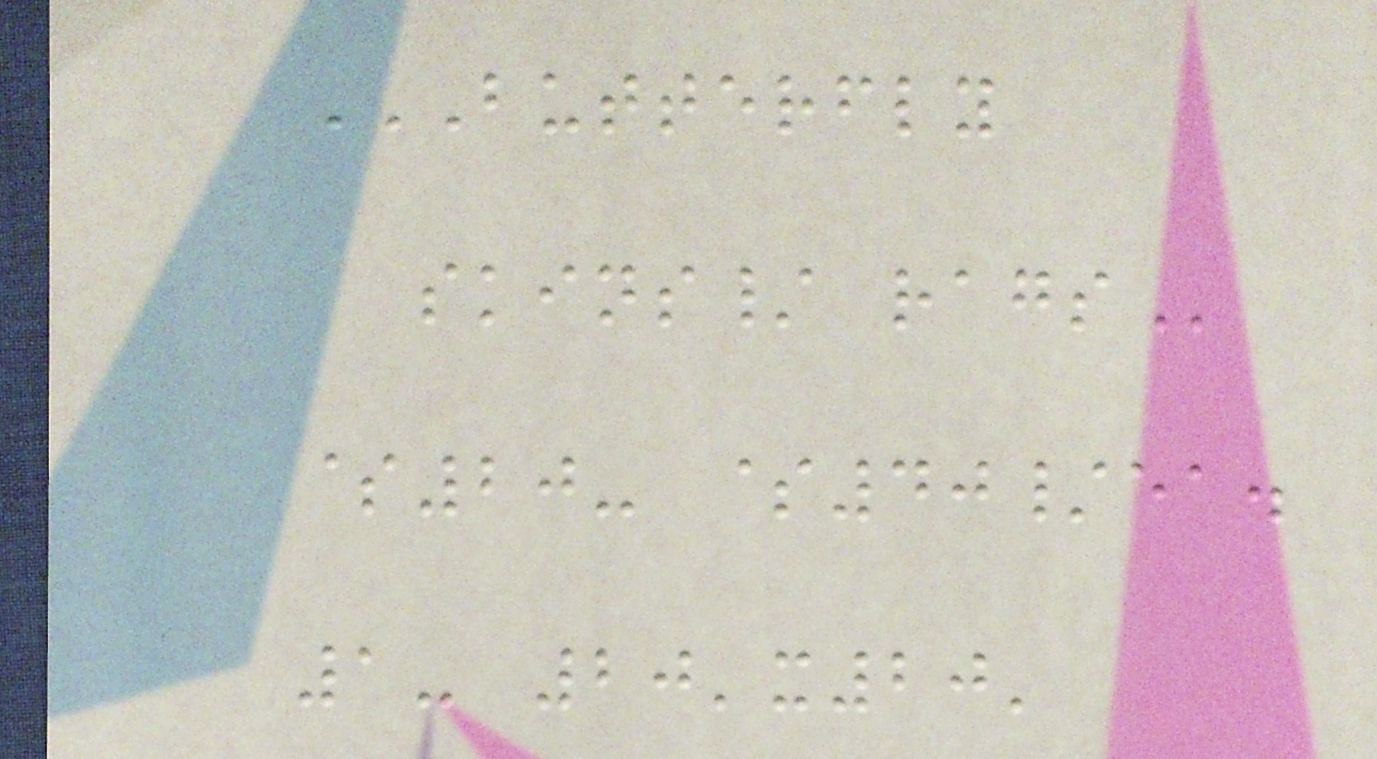BUTTERFLY
SKINS/ RAGS
$20- $40/ea.
1- 20'x20'
